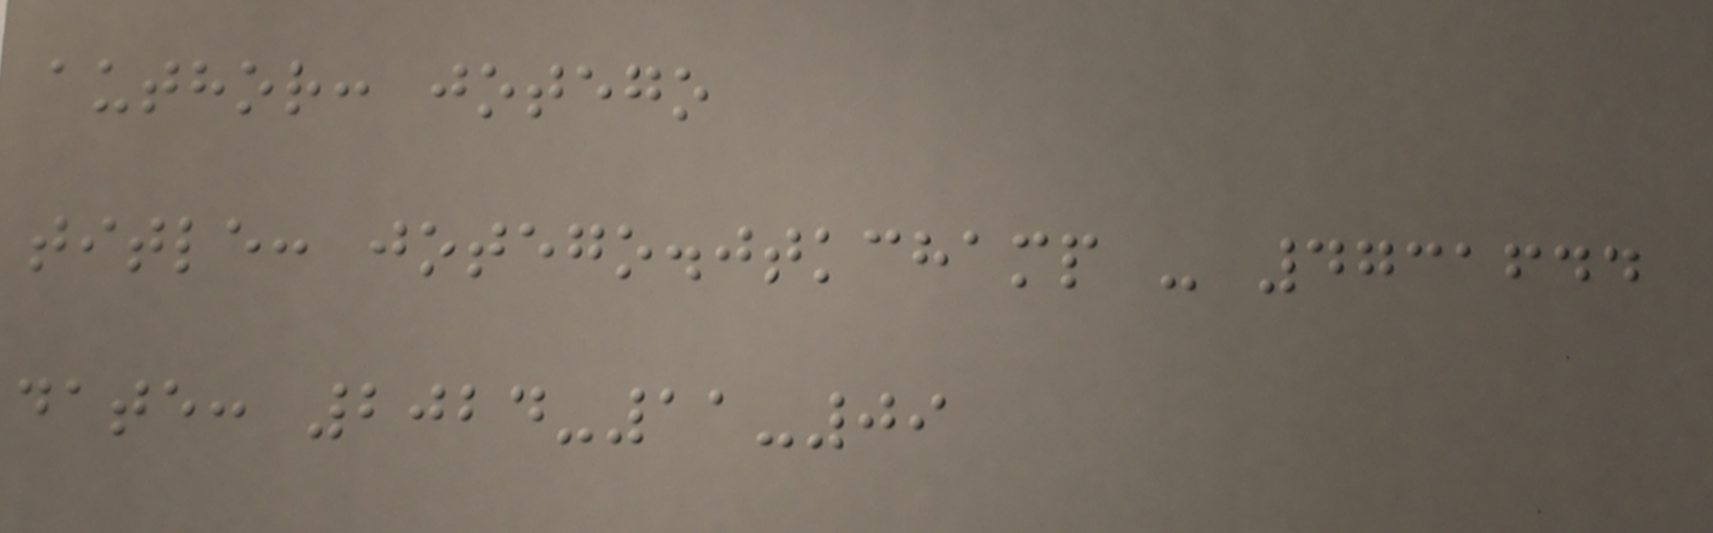author: jotego
title: jotego.jtkchamp - 4731644
date: 2024-11-09
